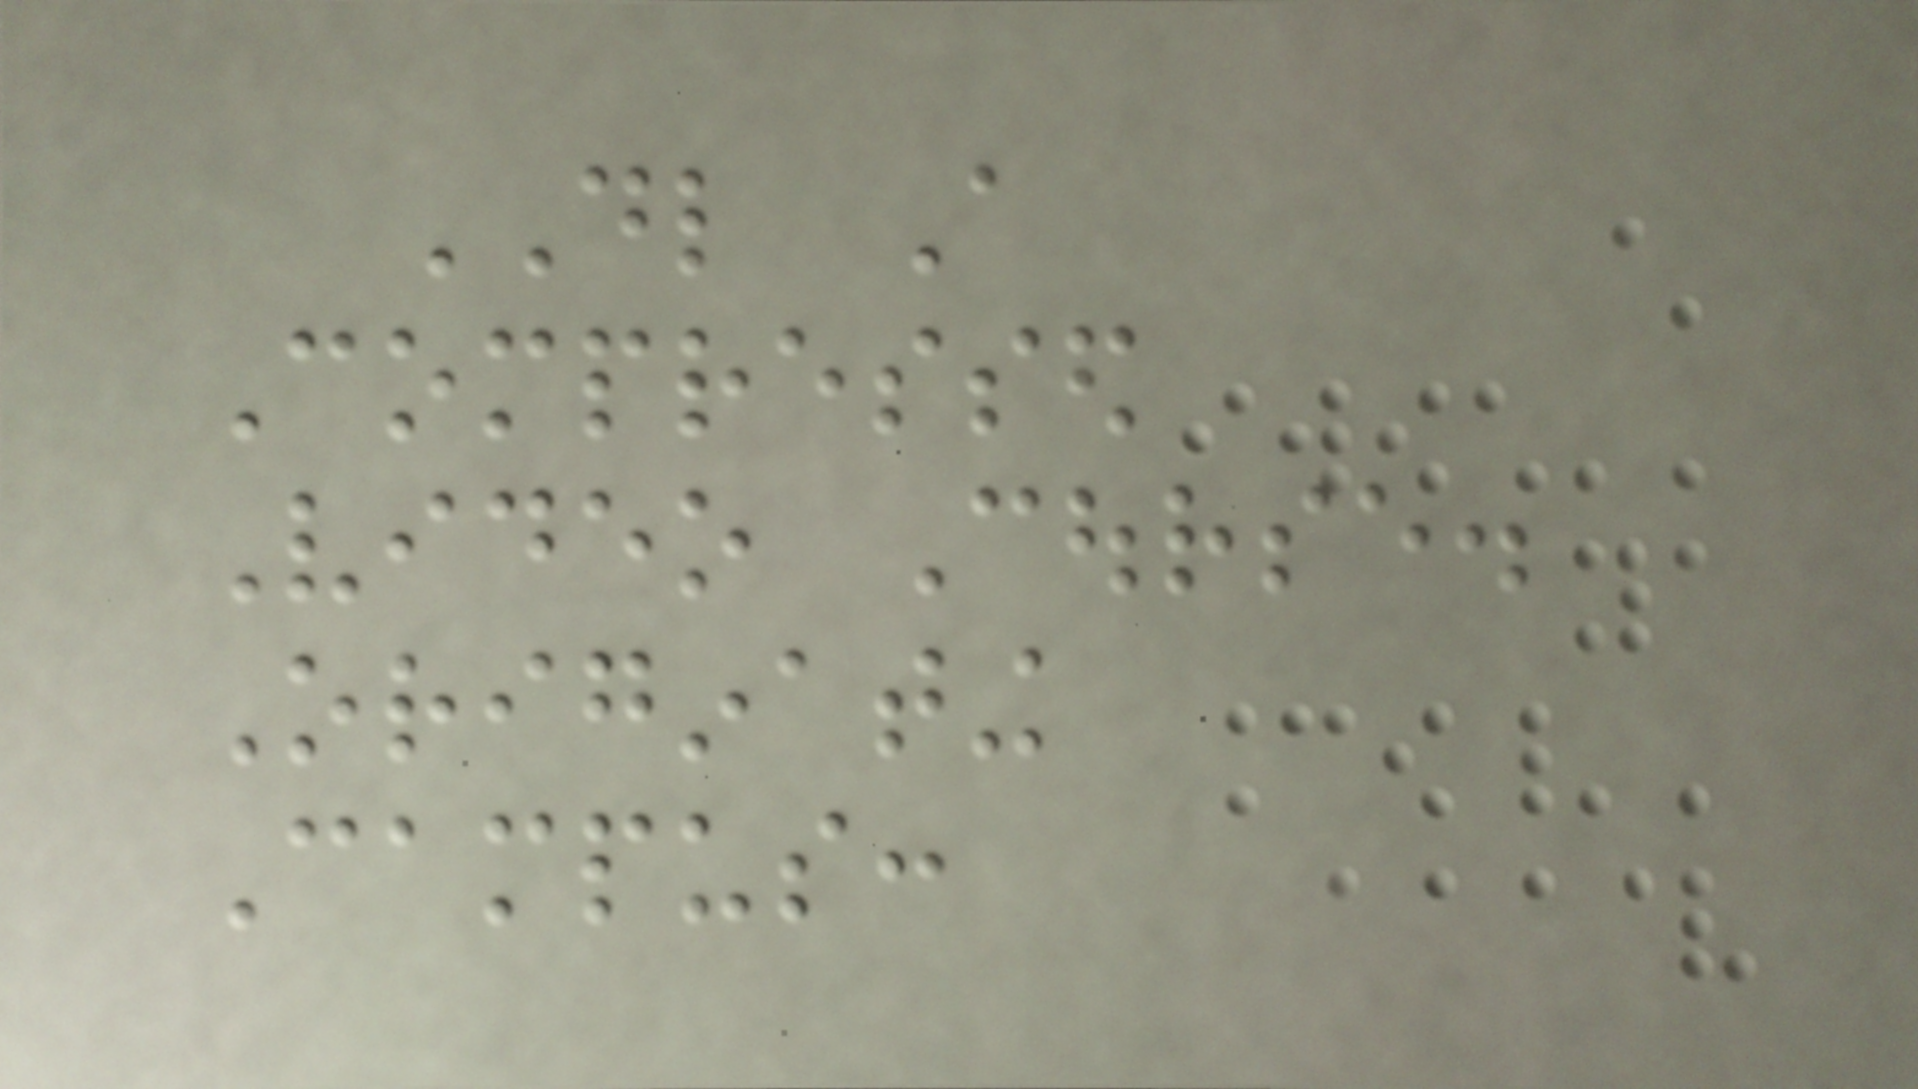DL A
Compressed
Video Course.
Originating
Campus:
